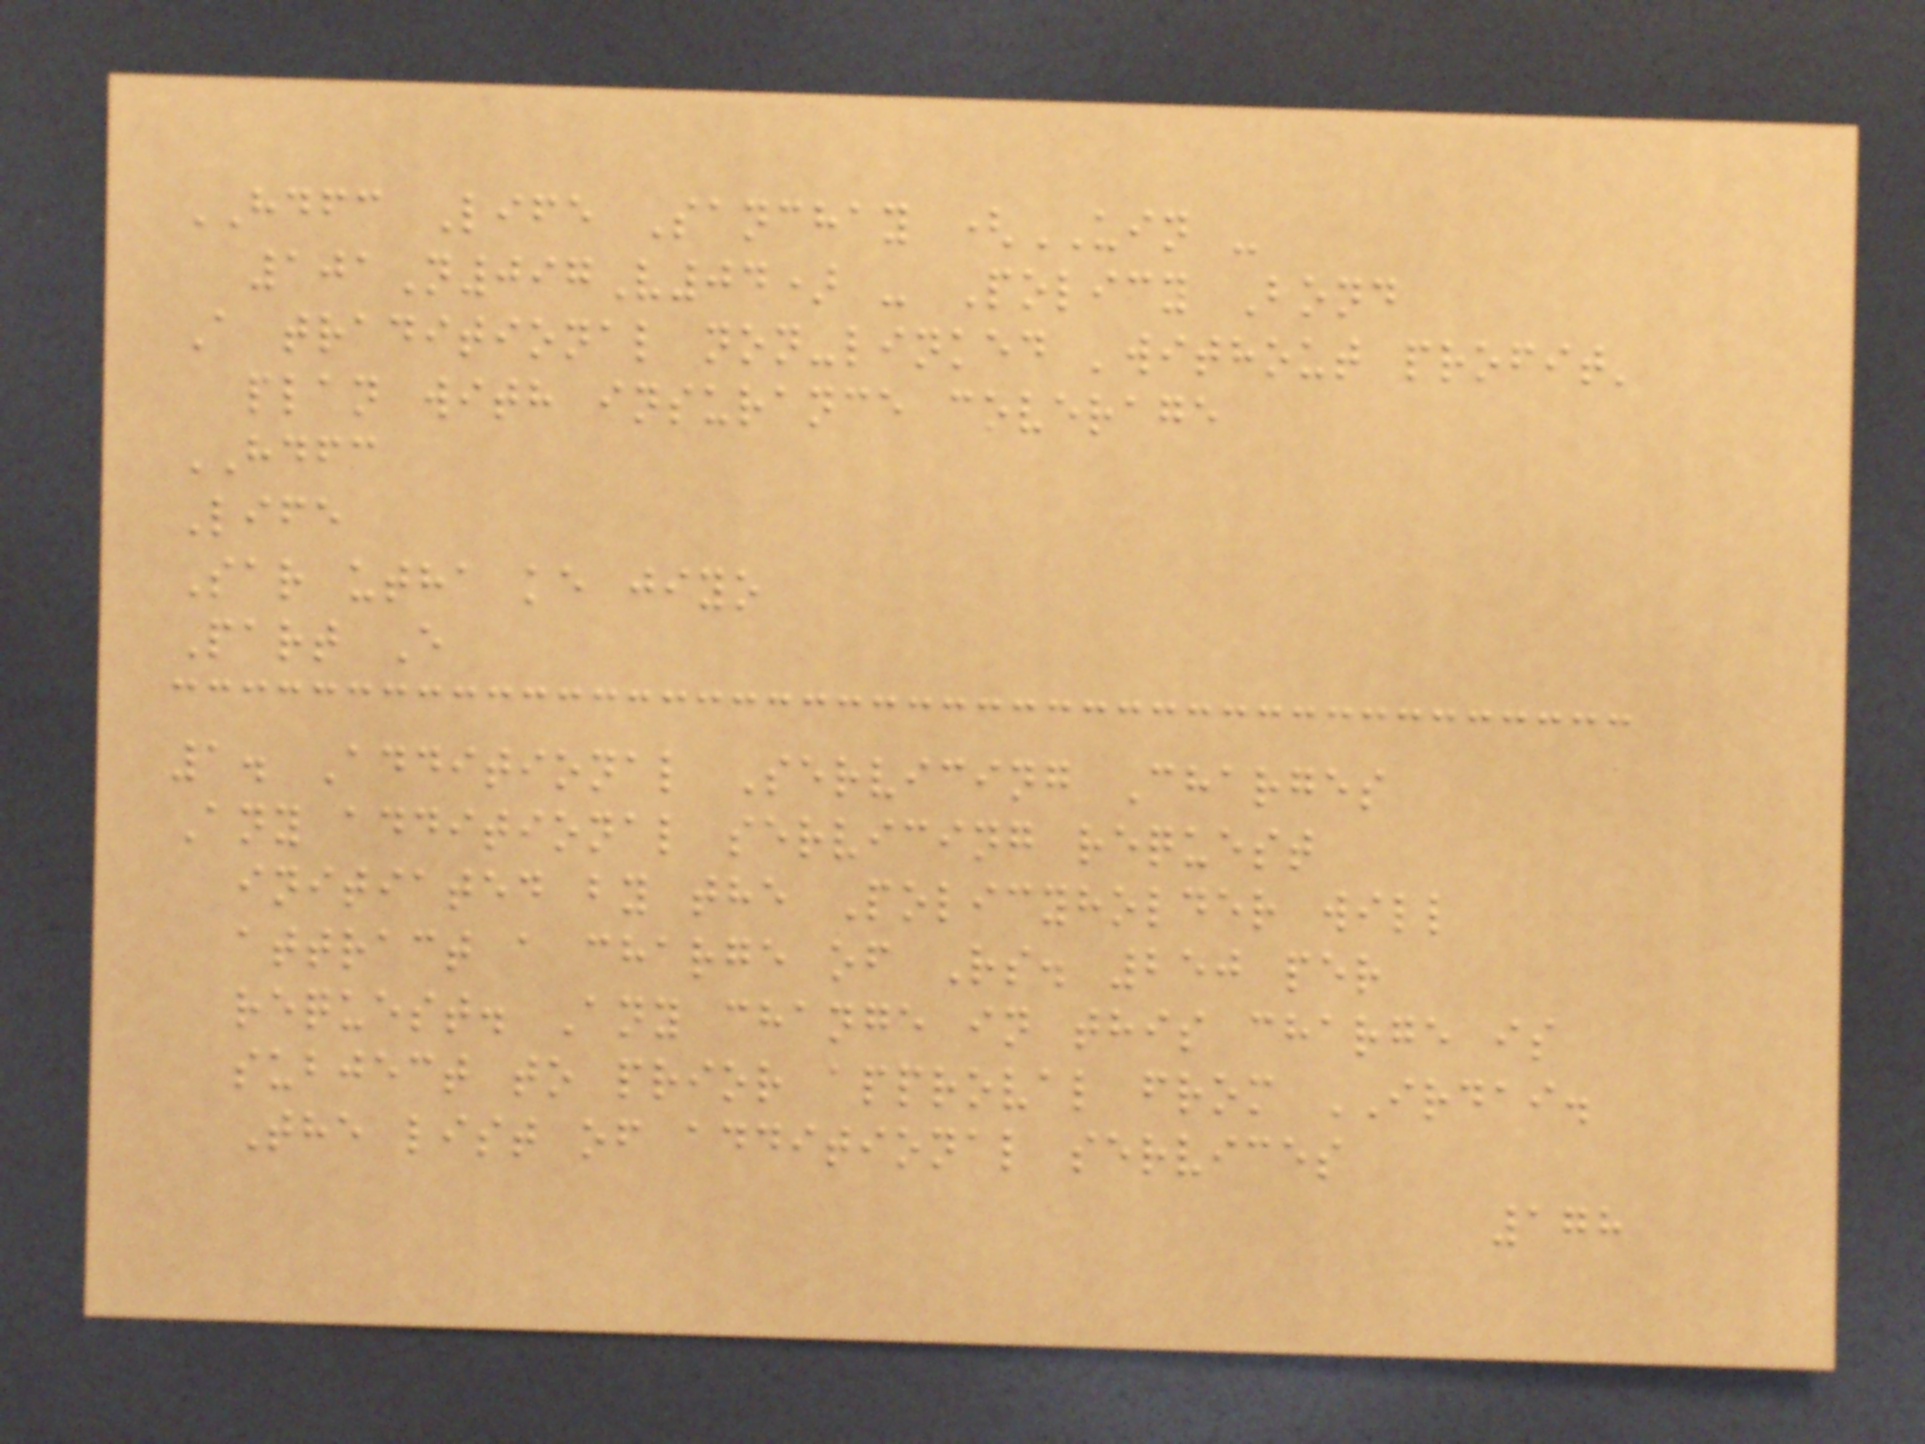HDFC Life Sanchay (UIN -
101N097V04) - Policy Bond
A traditional non-linked 'without profit'
plan with insurance coverage
HDFC
Life
Sar utha ke jiyo
Part E
1. Additional Servicing Charges
Any additional servicing request
initiated by the Policyholder will
attract a charge of Rs. 250 per
request. Any change in this charge is
subject to prior approval from IRDAI.
The list of additional services
178
